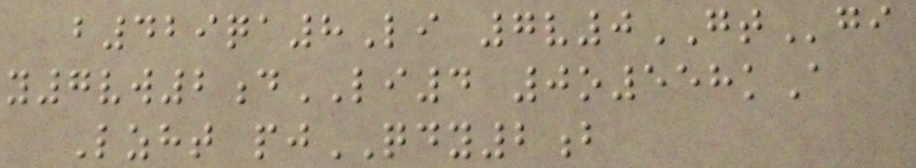b429qa8Li 7v0GTgi
y7vw2dLI4 0o558kA
Lzht pjQDY2b
